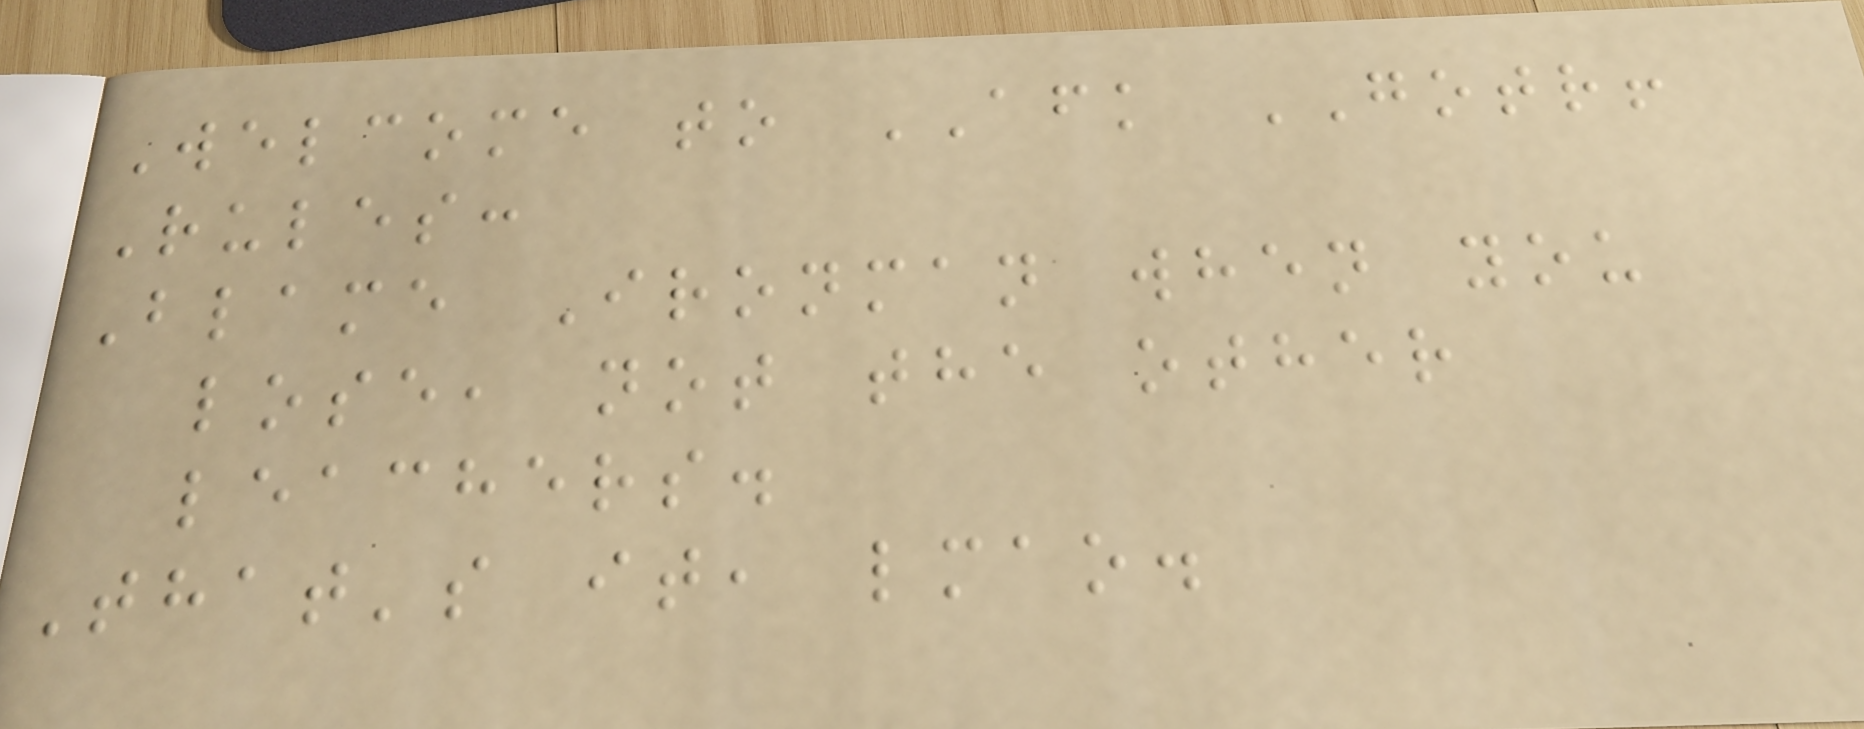Welcome to AFK GOTR!
Rules:
Blame Ironman when you
lose, not the other
leachers.
That's it, lmao.
